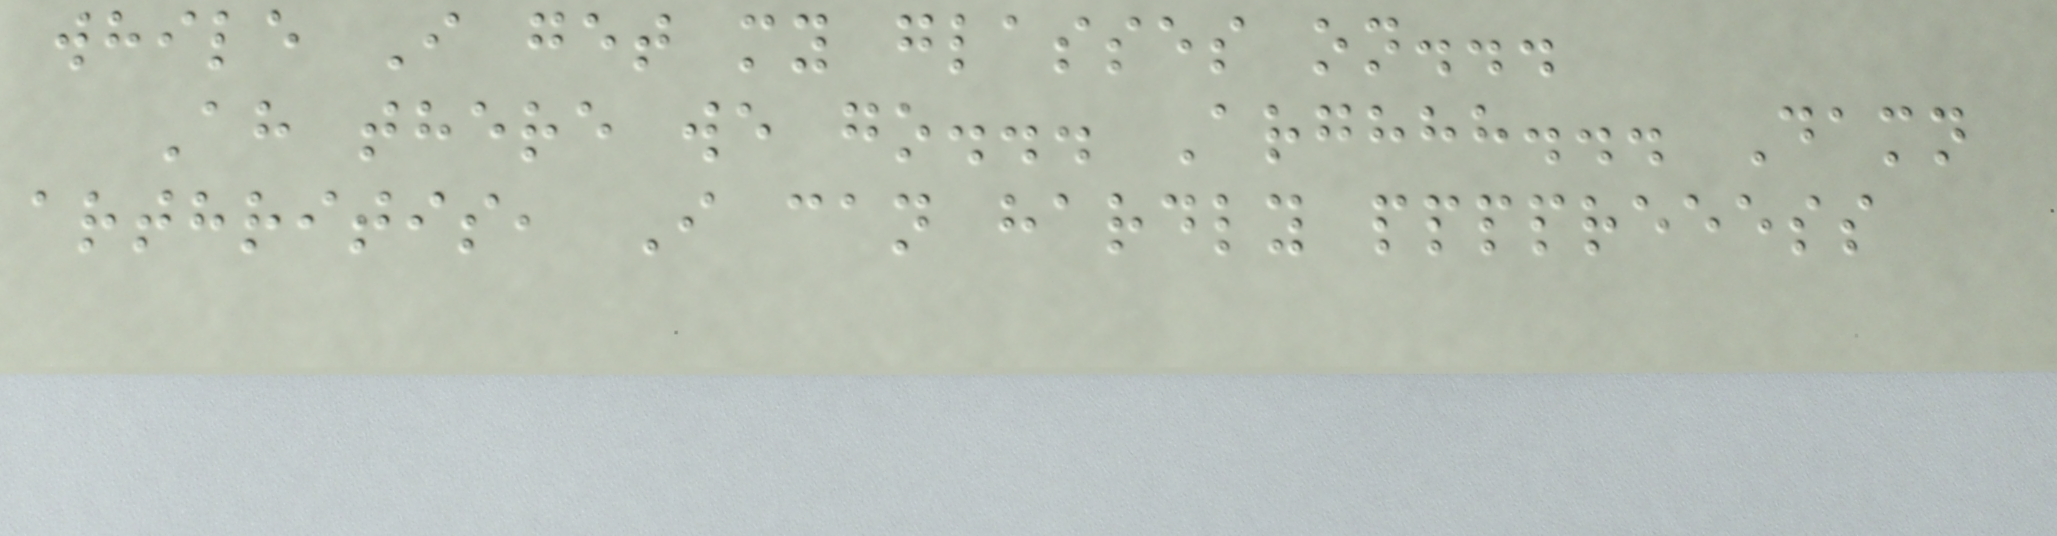while I get my glasses on...
Ah there we go... Arghhh... Damn
arthritis, I can hardly ppppreeess
